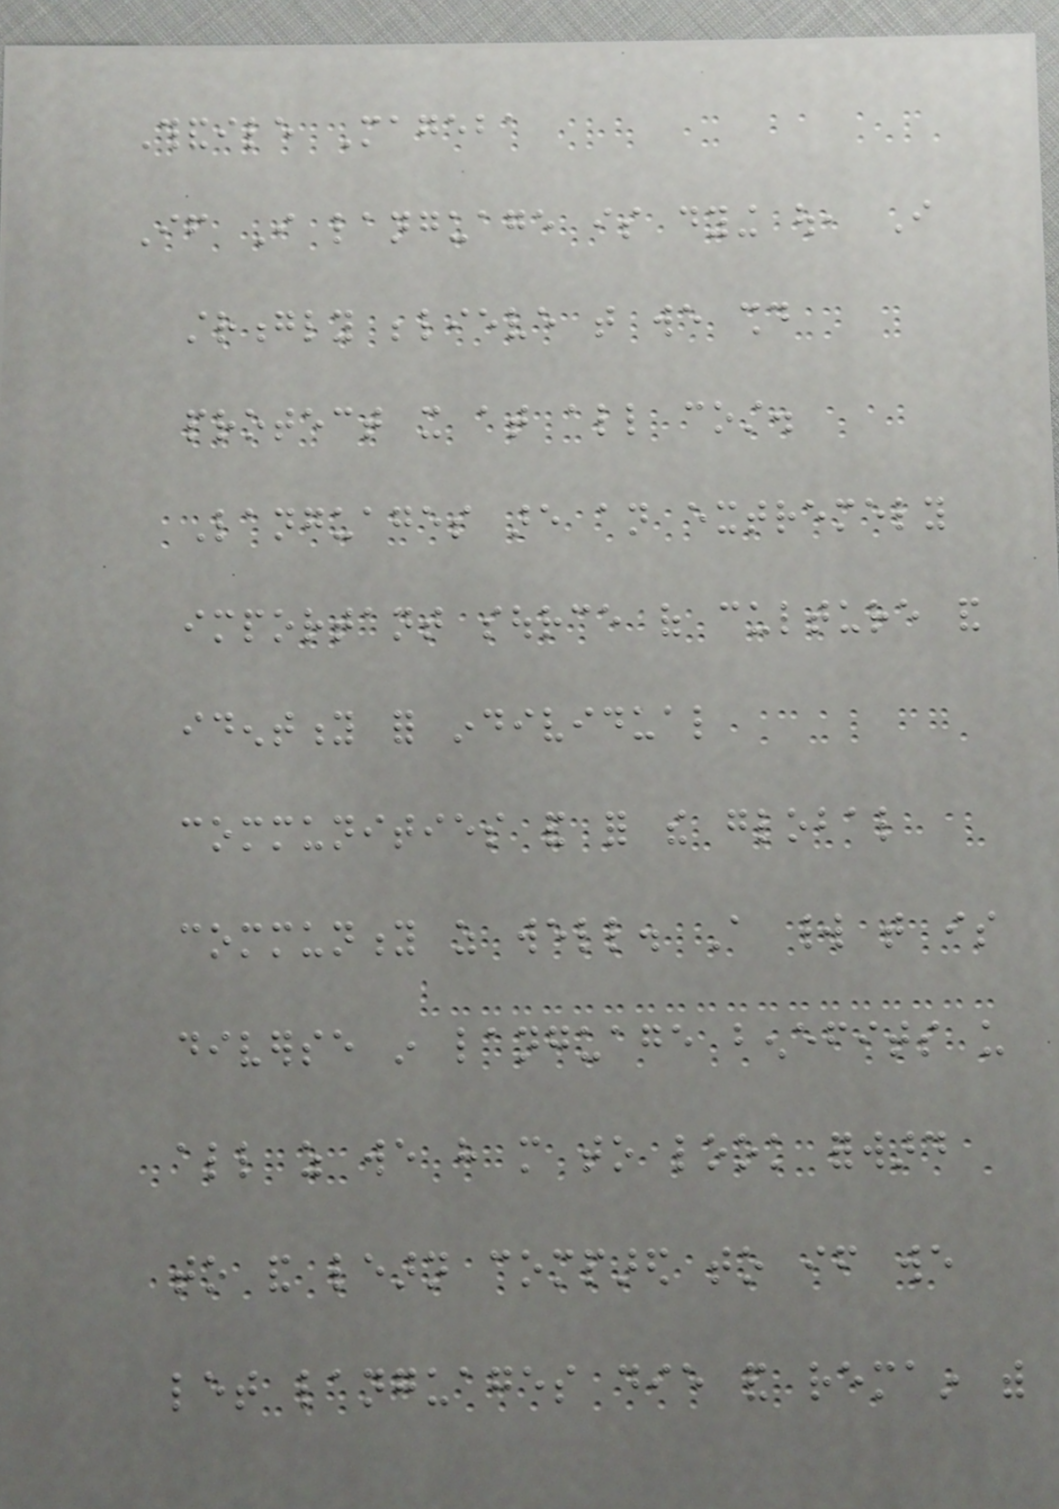Thandile Mageba
If I language is dying out, I
strongly believe that we should
protect it at all cost.
Languages are an extremely
important source of culture and
identity for individual
communities and for the global
community as well. A world that is
diverse in language benefits us
all as we have more to look forward
to and learn compared to if we
let languages die and remain with
